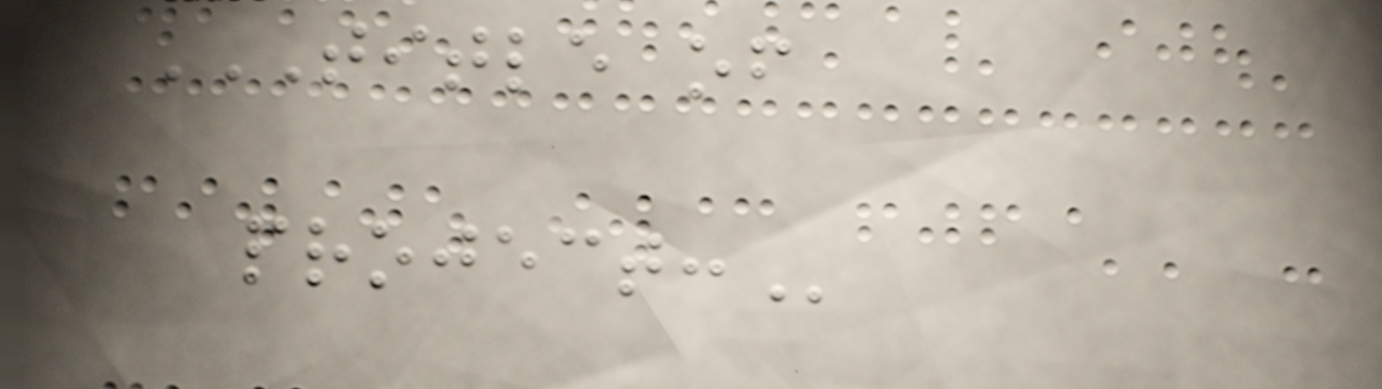TITLE OF
PROJECT:
